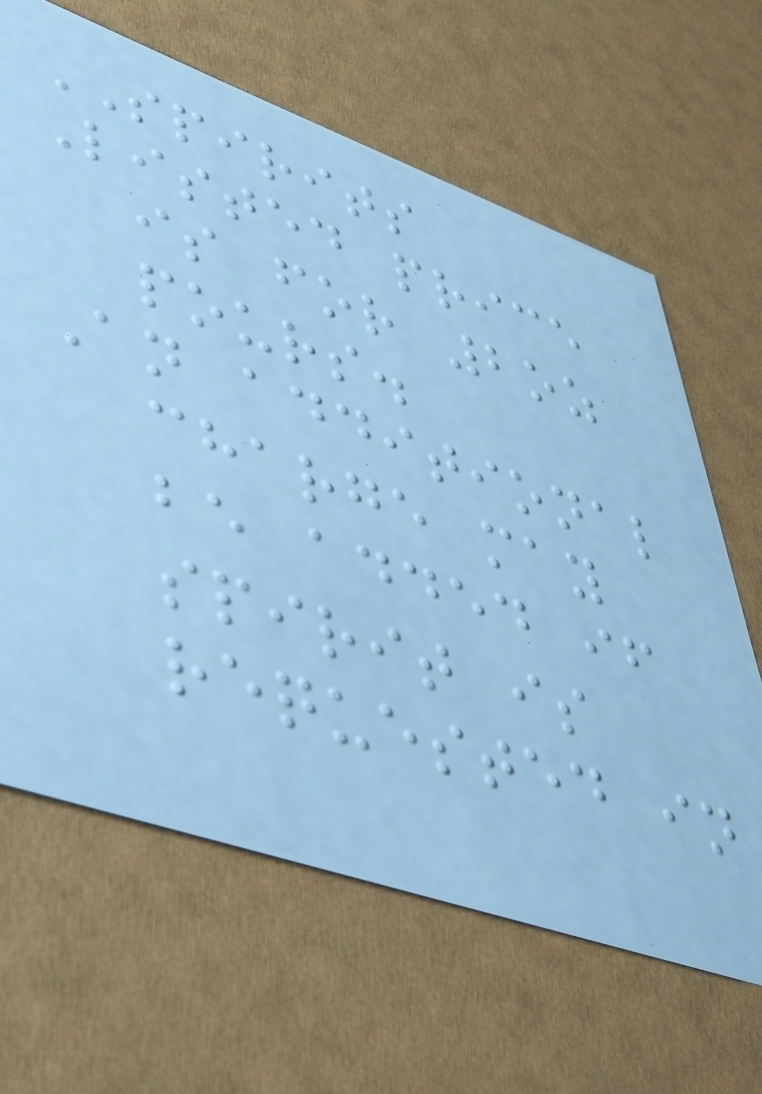SPIRITS
Listed price
is for 2oz
pours.
An additional
charge may
be added if
spirit is
requested in
